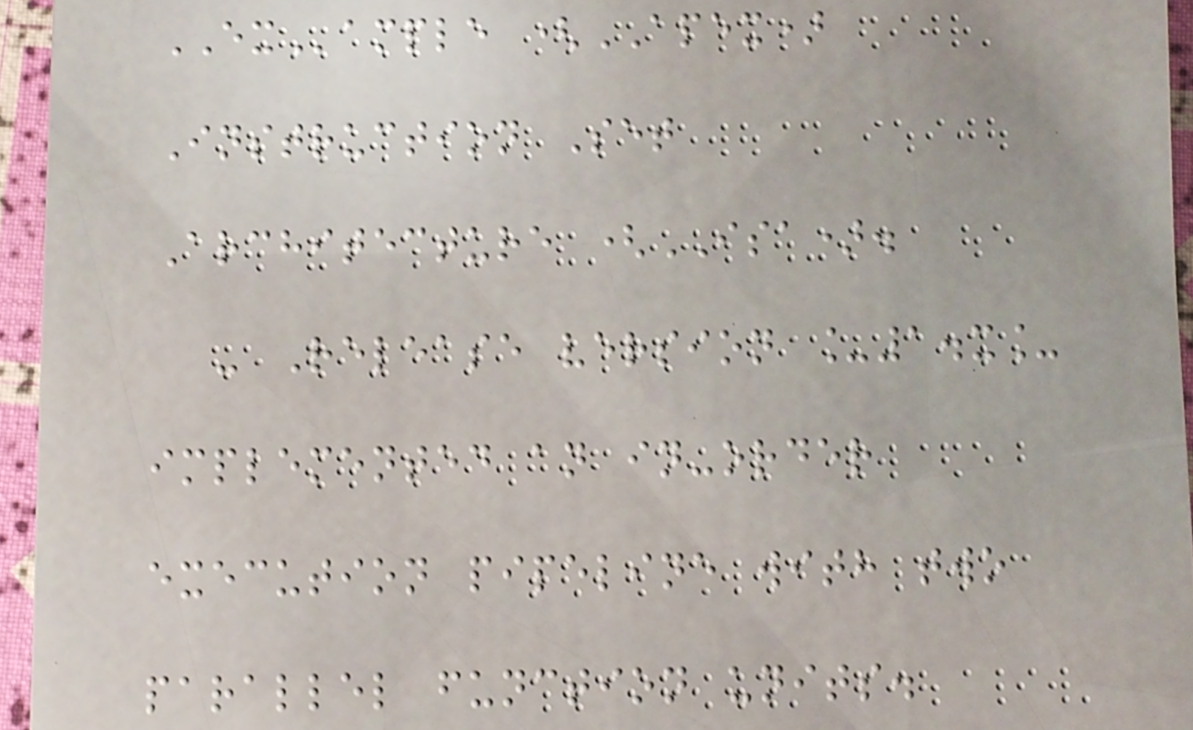EXample (APEX)
Instruction Set
Architecture (ISA).
- Release version _1.x_
implemented an in-order
execution pipeline with two
parallel function units.
